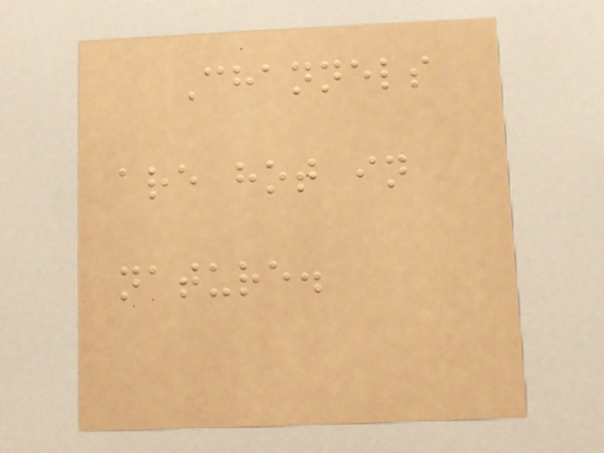Channels
are hot in
nature.
